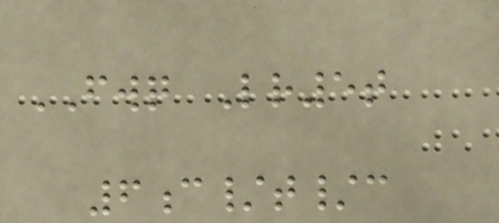FWQ Lr5t
6c/t/c
